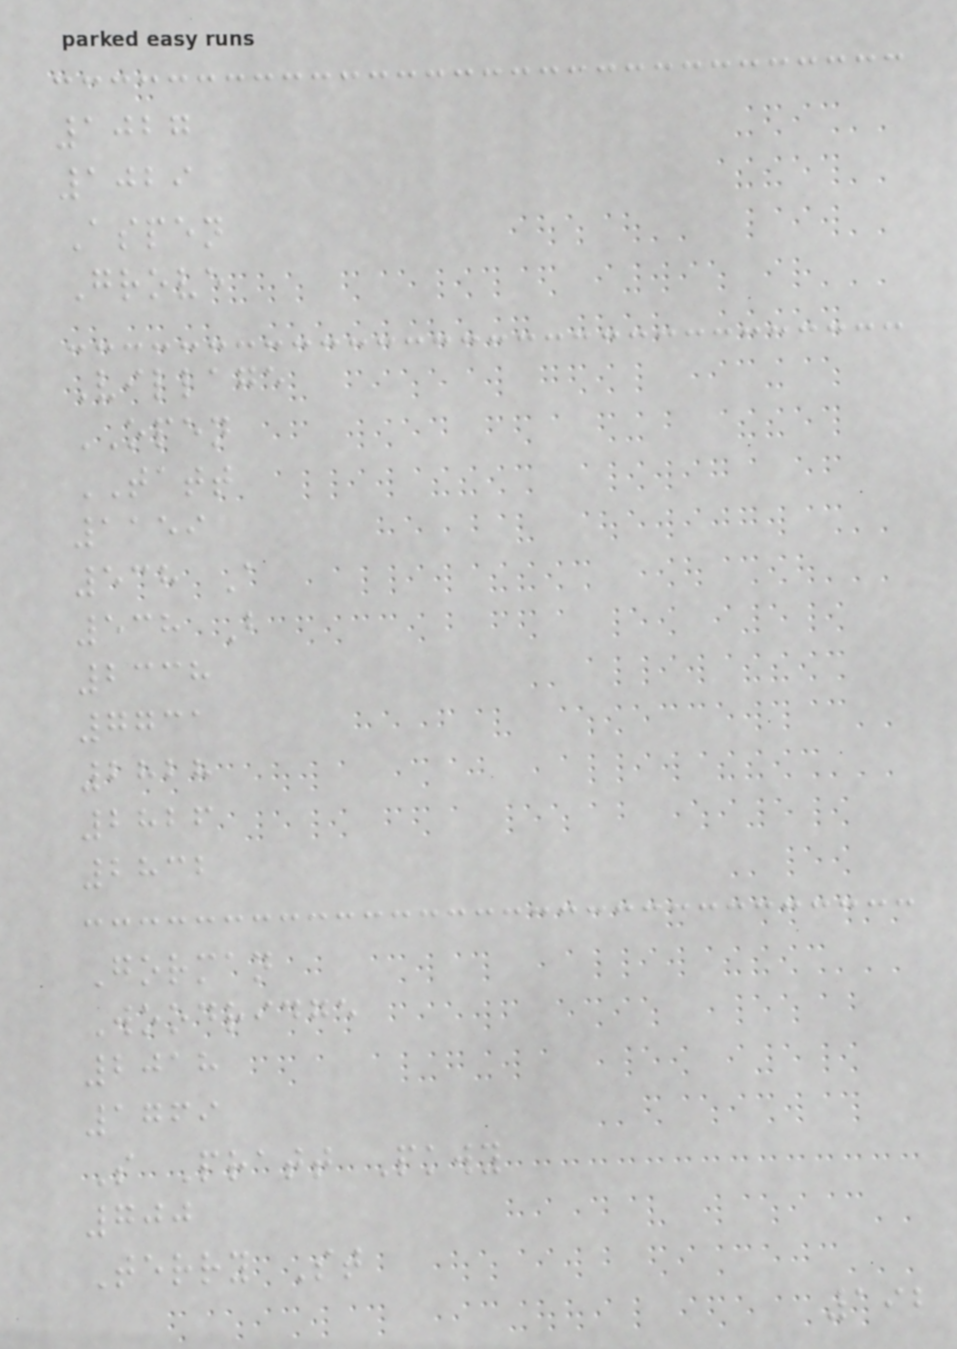1027
1029
Aspen
Grove
Village
OPEN
TATT
1159
538 A
538 B
2338
7731
2828
2826
2832
Gorman
Woodridge
2018
1769
S Pratt Pkwy
700
Terry St
192
